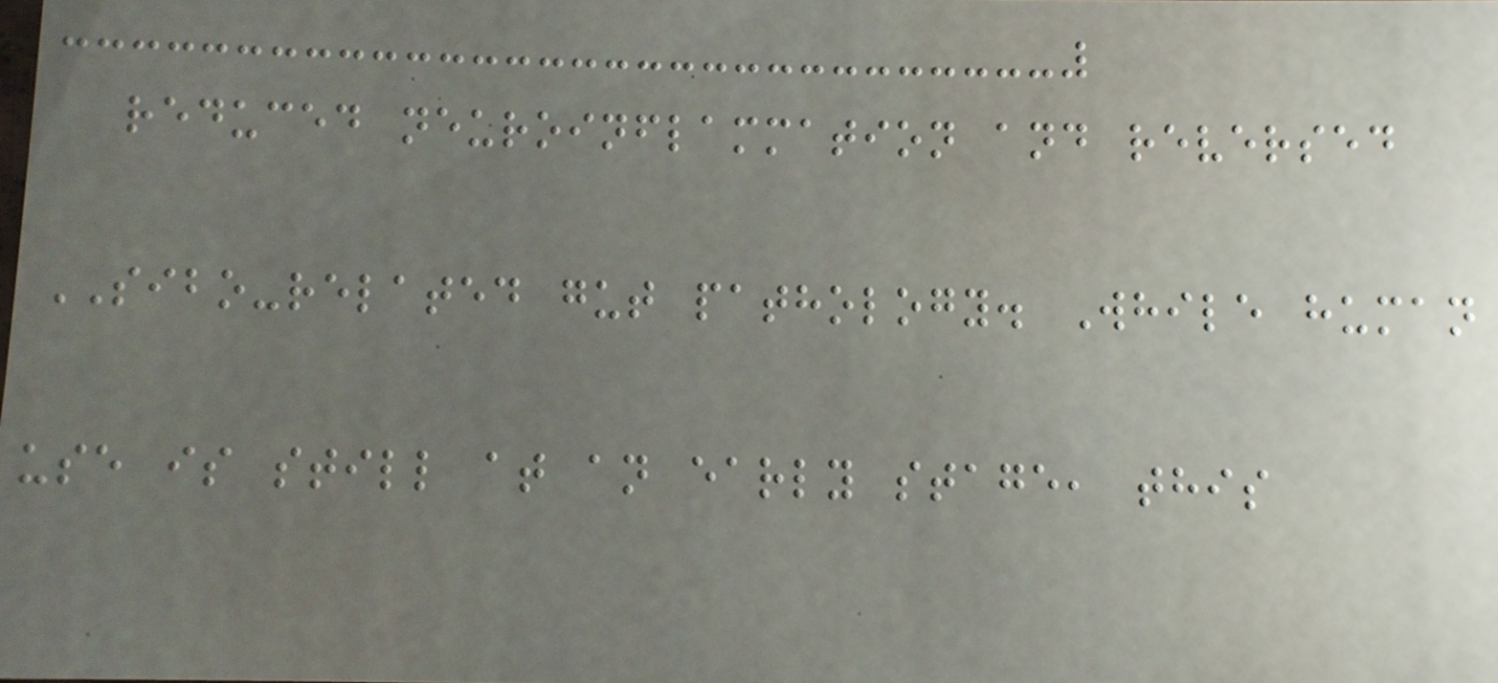reduced neuroinflammation and reversed
SIBO-related gut pathology. While human
use is still at an early stage, this
